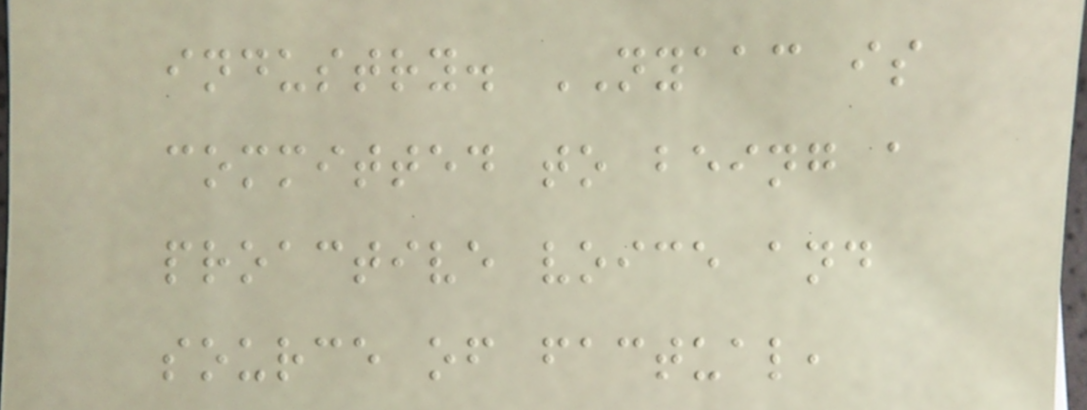industry. NYAAC is
committed to being a
proactive voice and
source of factual,
